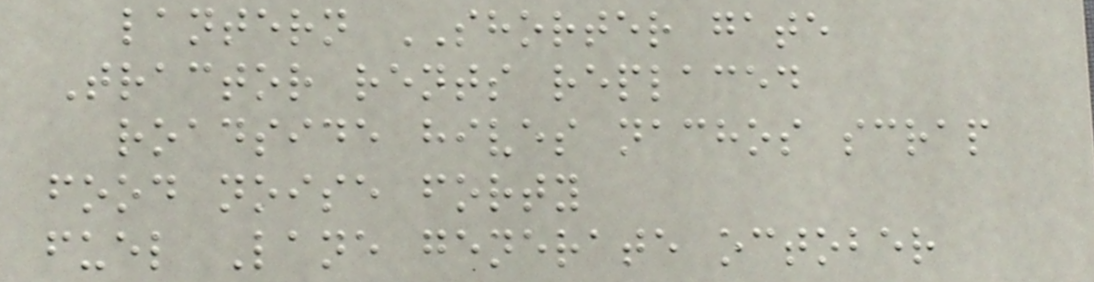lantern SHORTER gate
Tractor rents replaced
roadside hives nachos scrap
food noise forty
fuel Lane generate october
